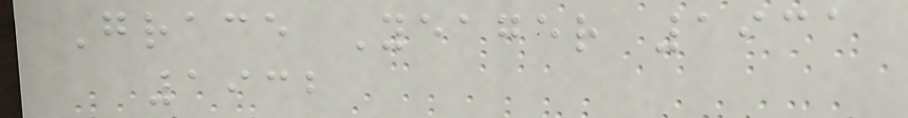Grace Yeager 1931
1932
